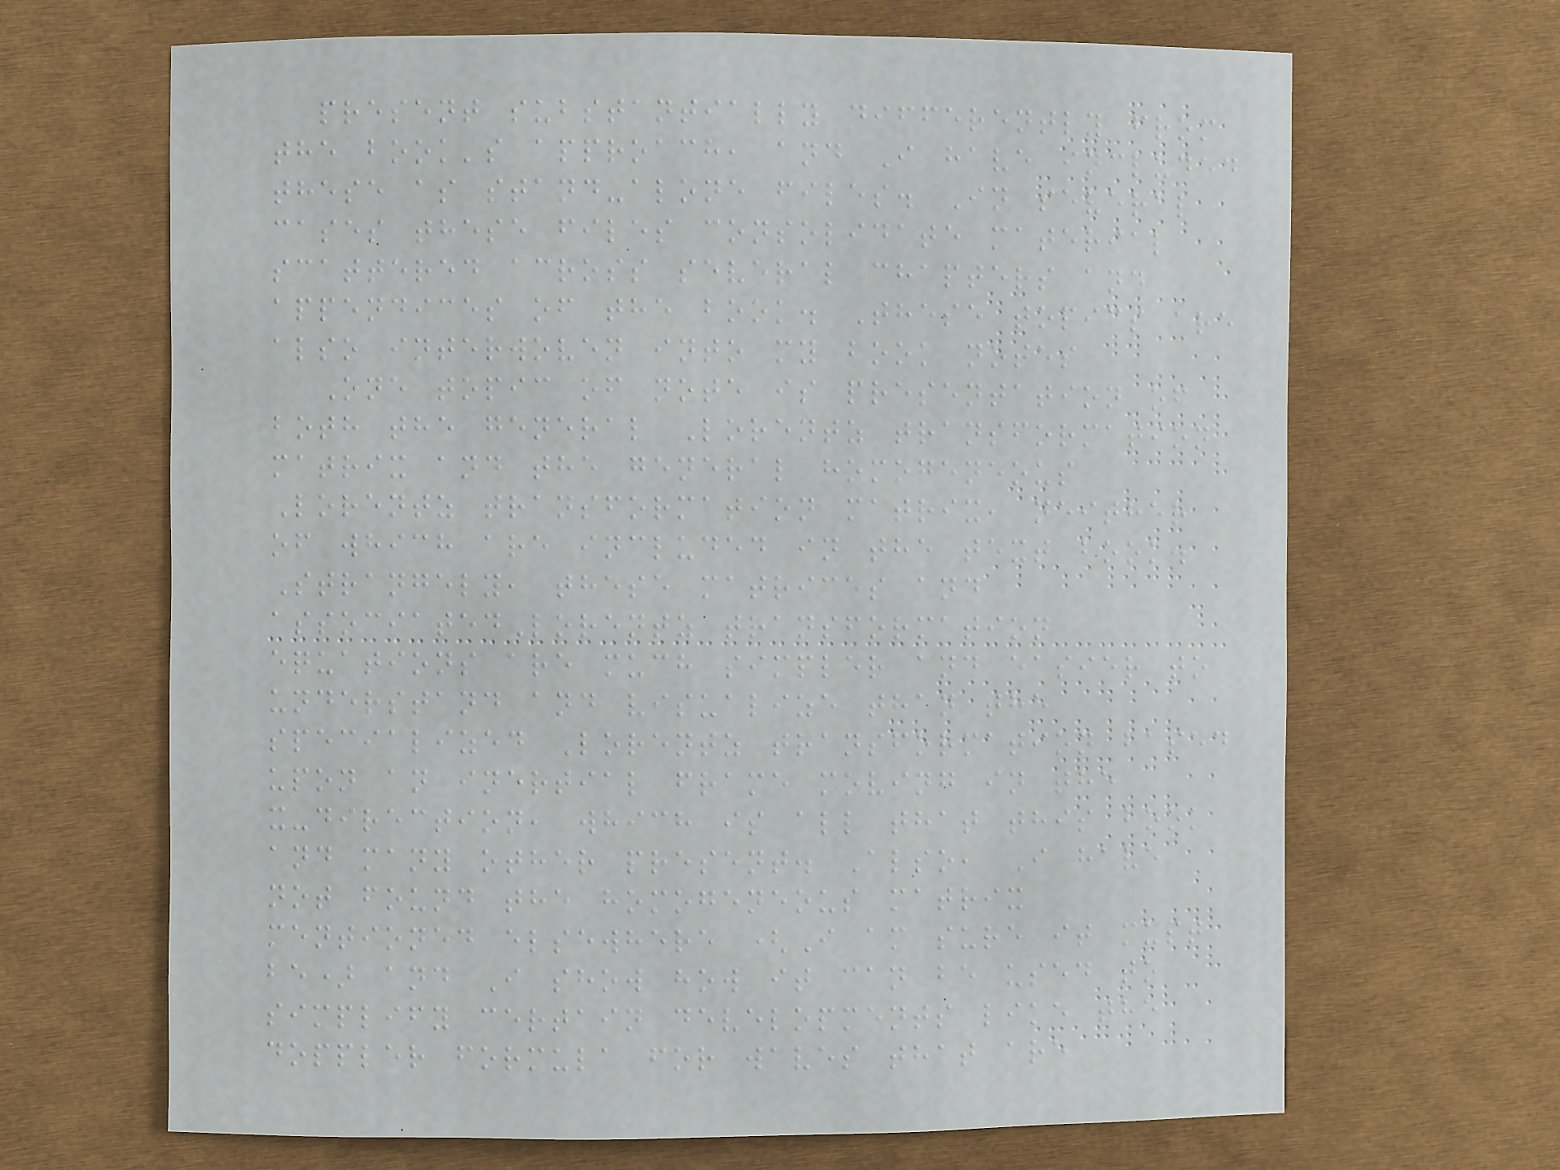present substantially differently from
the book's approach, and I have included
these as stand-alone files. In several
cases these files consolidate material
scattered across several chapters and
appendices of the book. These topics are
also interwoven into my book notes
One topic of note is presentation of
both the general Lorentz transformation
matrix and the general homogeneous
Lorentz transformation matrix, neither
of which are included in the text book.
Strangely, these matrices and
associatedLorentz transformation
equations are much simpler and easier to
understand and visualize than the
specialized Lorentz transformation based
upon an inertial frame moving in the
x-direction, which is all that this book
and many other present. Also, I have
not found the homogeneous matrix
mentioned elsewhere (I am sure it must
be) and I show how it can be used to
simplify certain developments like the
doppler formula for waves that are
